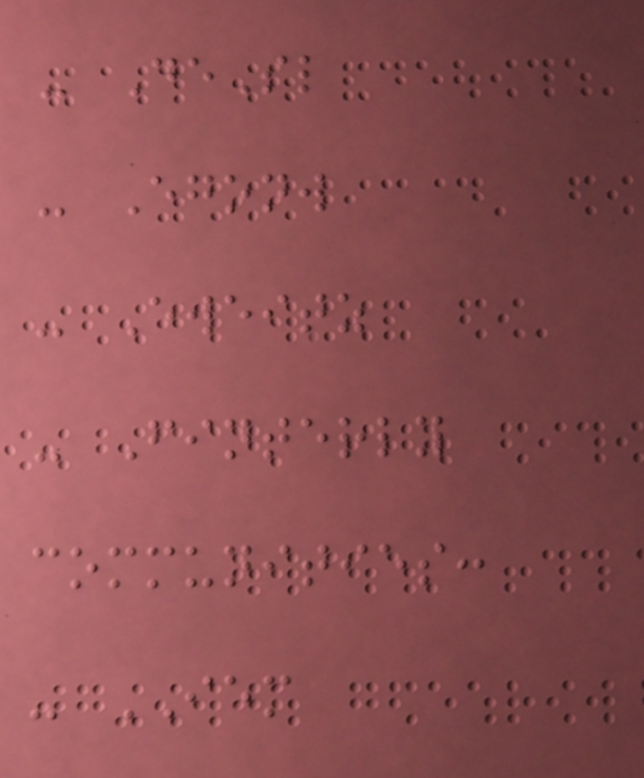- DeSl
- Egonw
- Eweitz
- Finterly
communities:
- IEM
